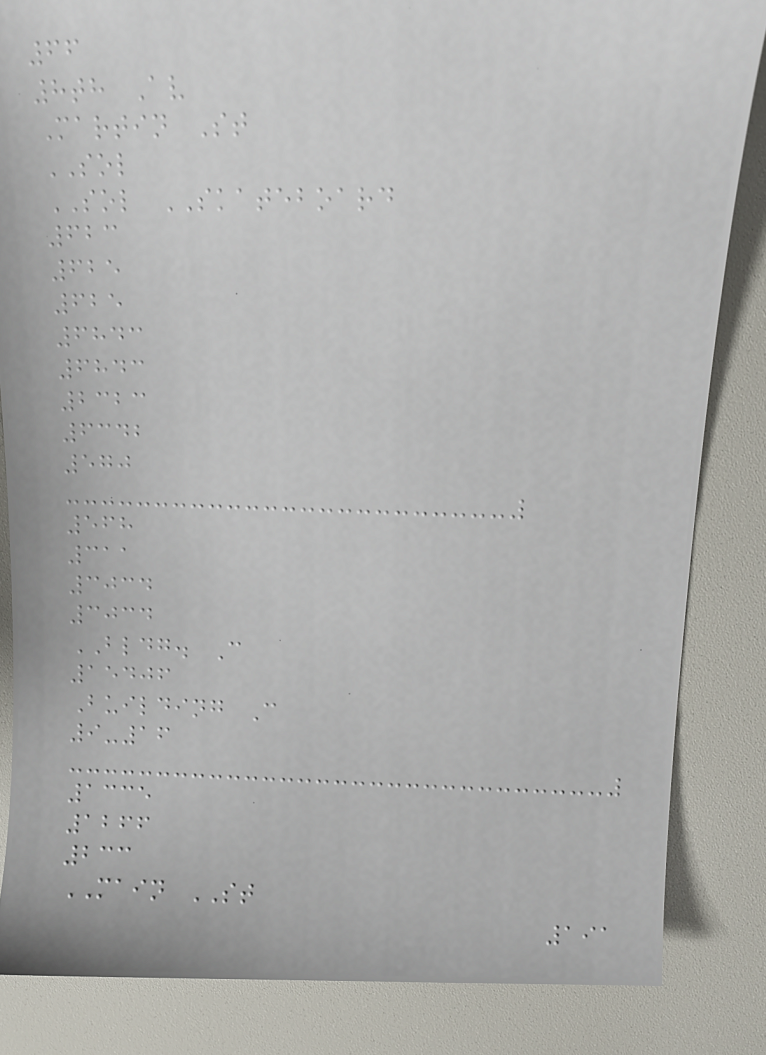66
8th Av
Martin St
SOL
SOL SKATEBOARD
623
625
625
6843
6843
2323
6342
570
568
311
3034
3034
BLDG. C
15406
Building C
9-16
1335
1266
233
MAIN ST
191
